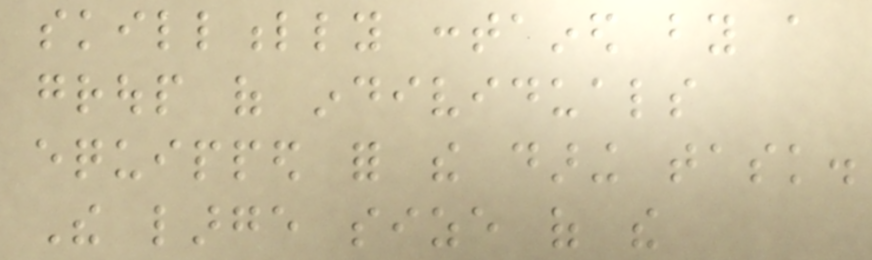skillfully contained by a
group of individuals
equipped for the daring task.
The large size of the
